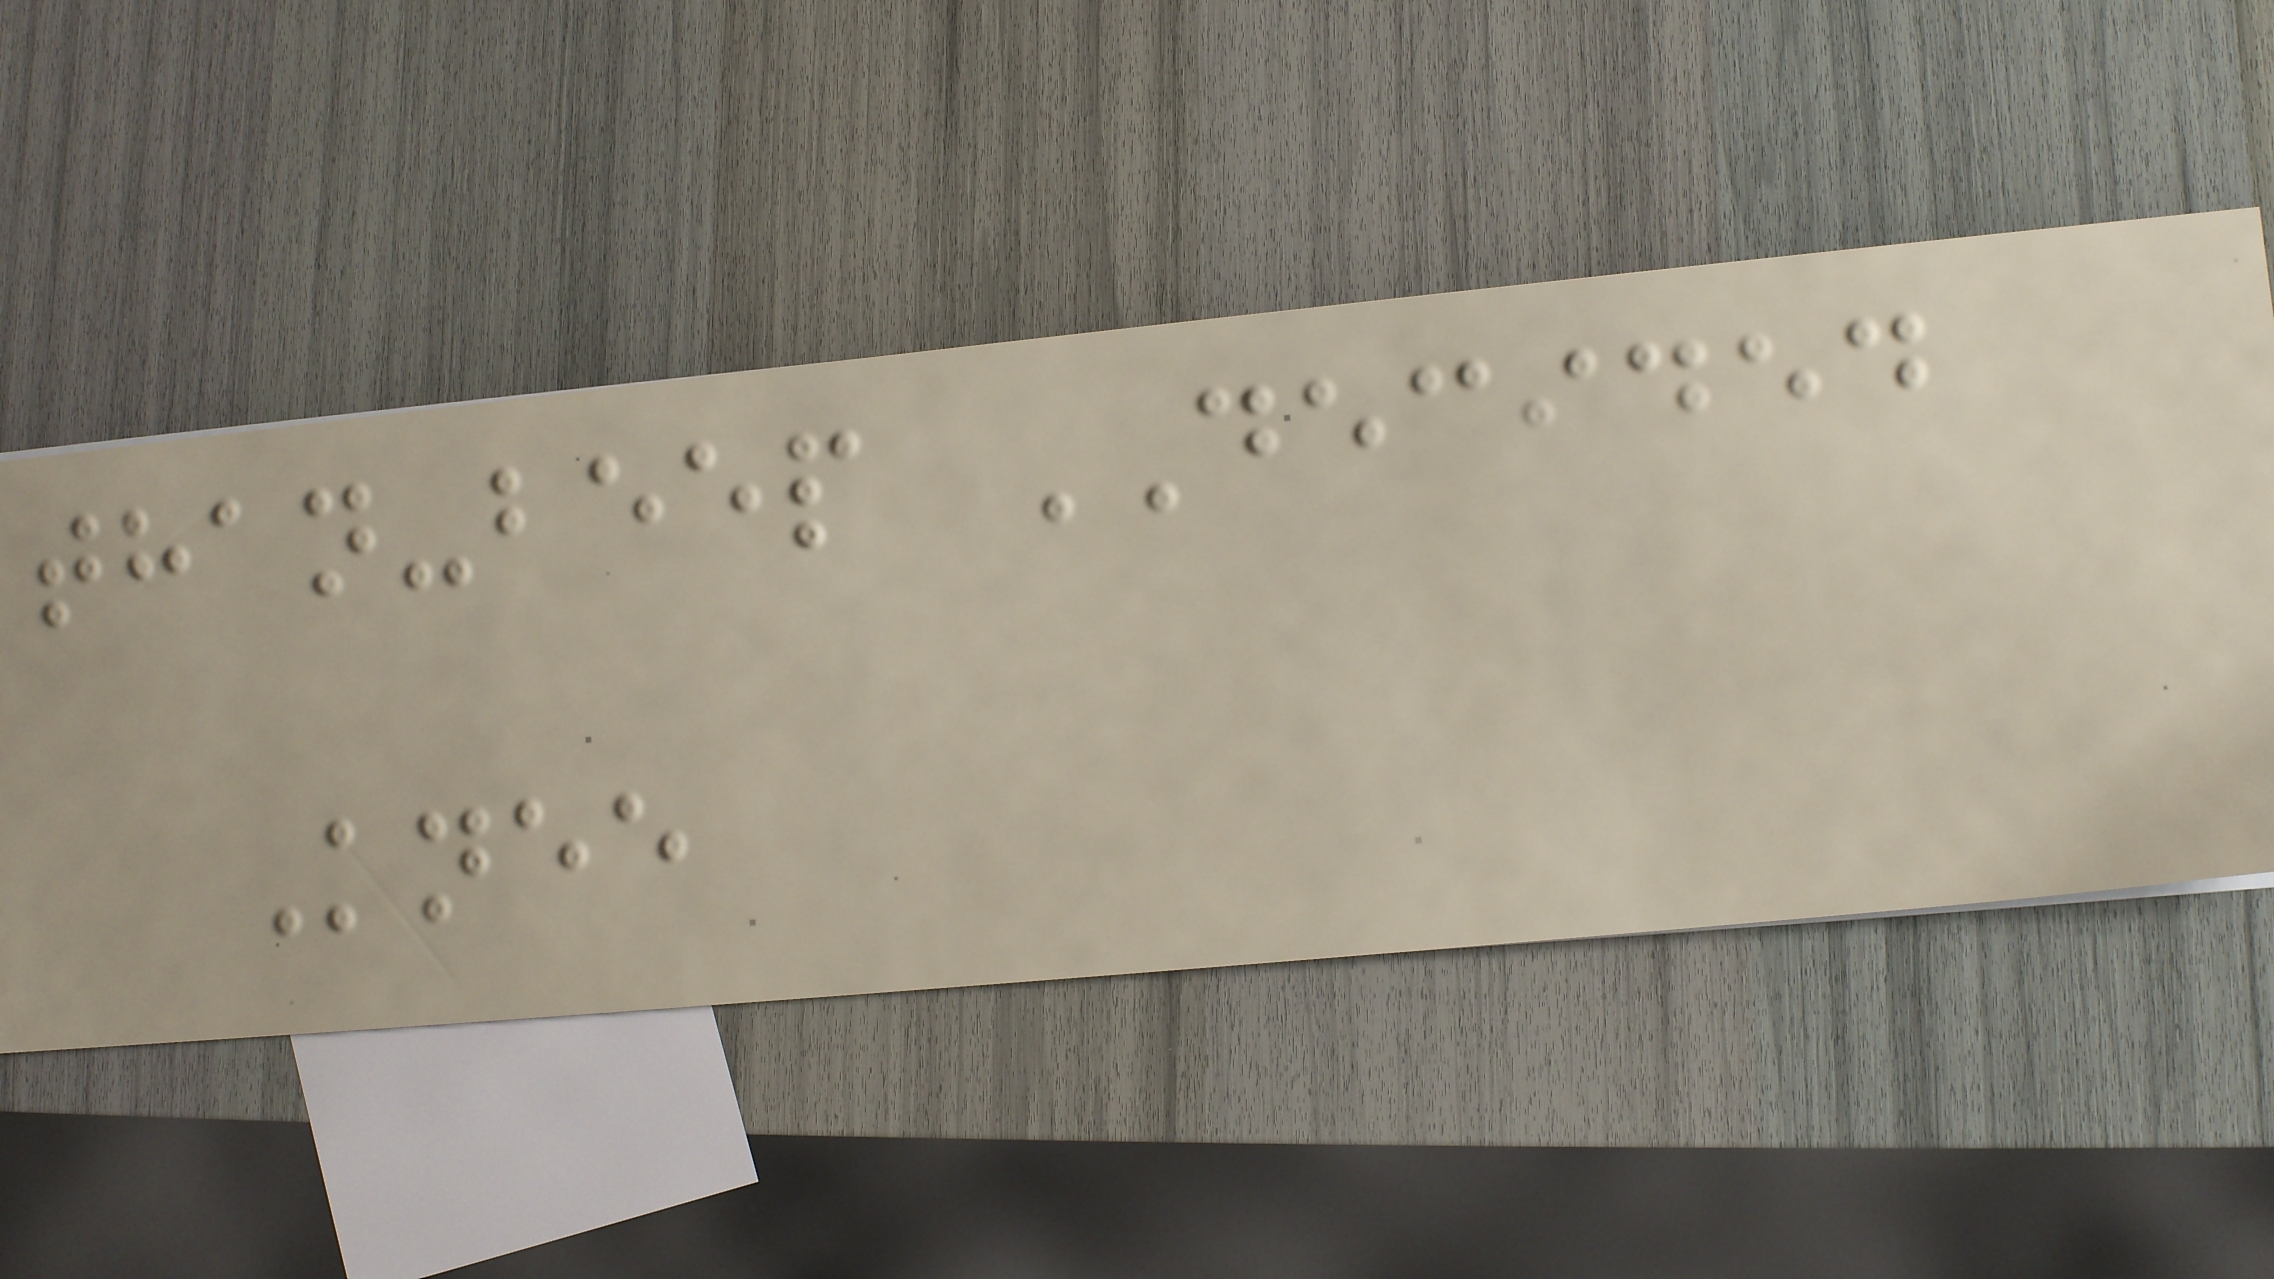than-beep DECIDED
Knee
